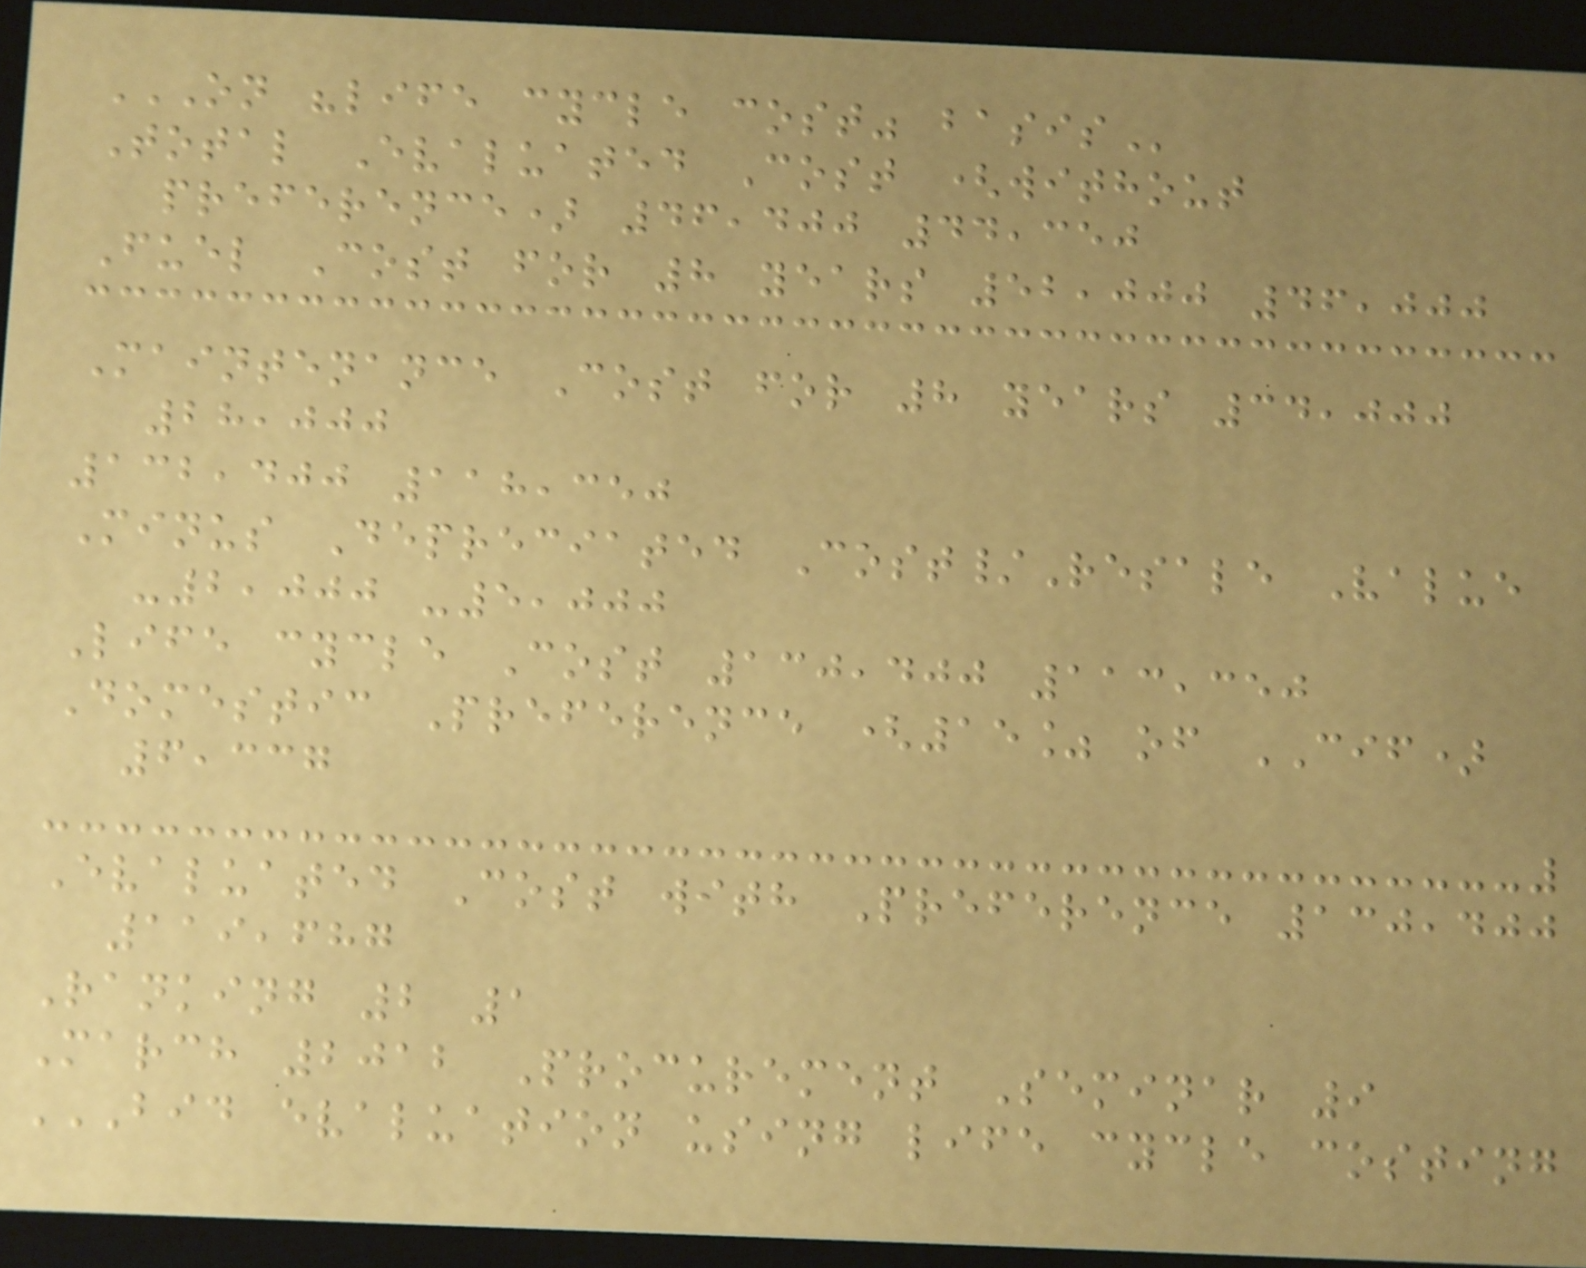ON "LIFE CYCLE COST" BASIS
Total Evaluated Cost (without
preference) 46,400 44,350
Fuel Cost for 8 years 52,000 46,000
Maintenance Cost for 8 years 34,000
28,000
132,400 118,350
Minus Depreciated Cost/Resale Value
-2,000 -5,000
Life cycle Cost 130,400 113,350
Domestic Preference (15% of CIF)
6,337
Evaluated Cost with Preference 130,400
119,687
Ranking 2 1
March 2012 Procurement Seminar 9
BID EVALUATION USING LIFE CYCLE COSTING
